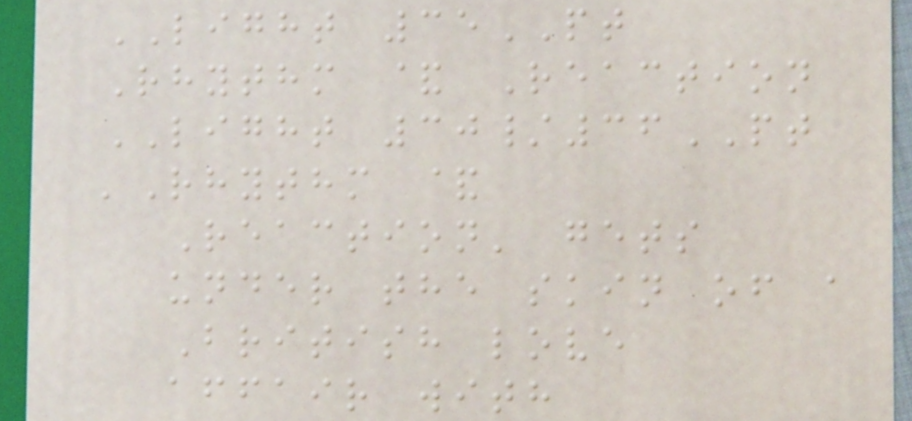LIGHT 35PT
Rhythm & Reaction
LIGHT 30/36PT
'Rhythm &
Reaction' gets
under the skin of a
British love
affair with
